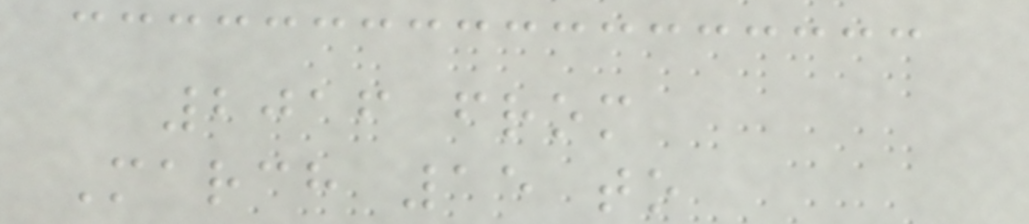2016 from
March 15 to
